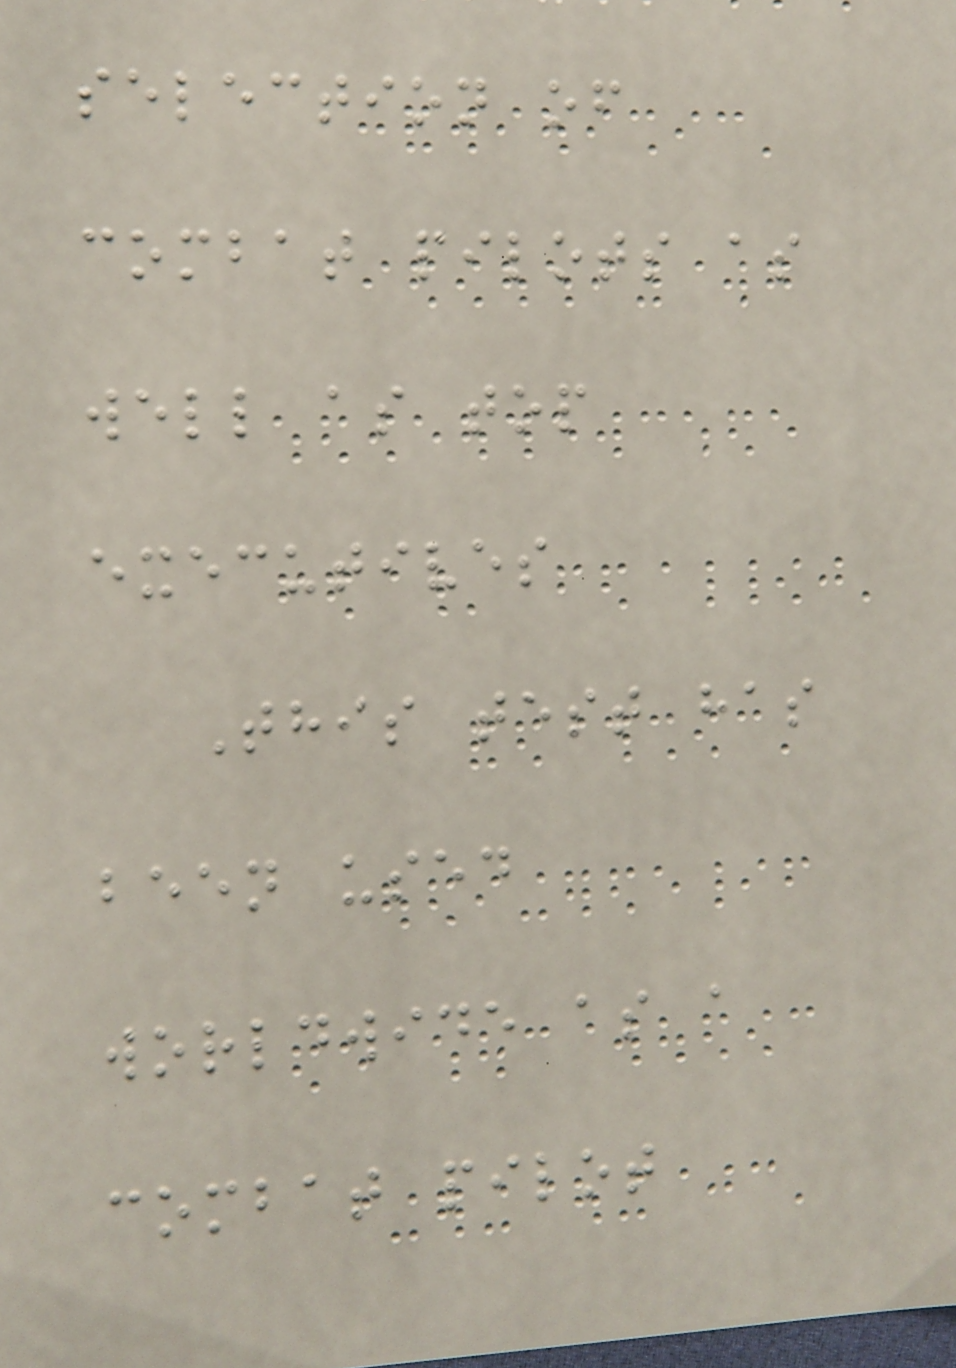selection of
combat pilots as
well as top
executives
This test has
been used
worldwide as a
combat pilot
